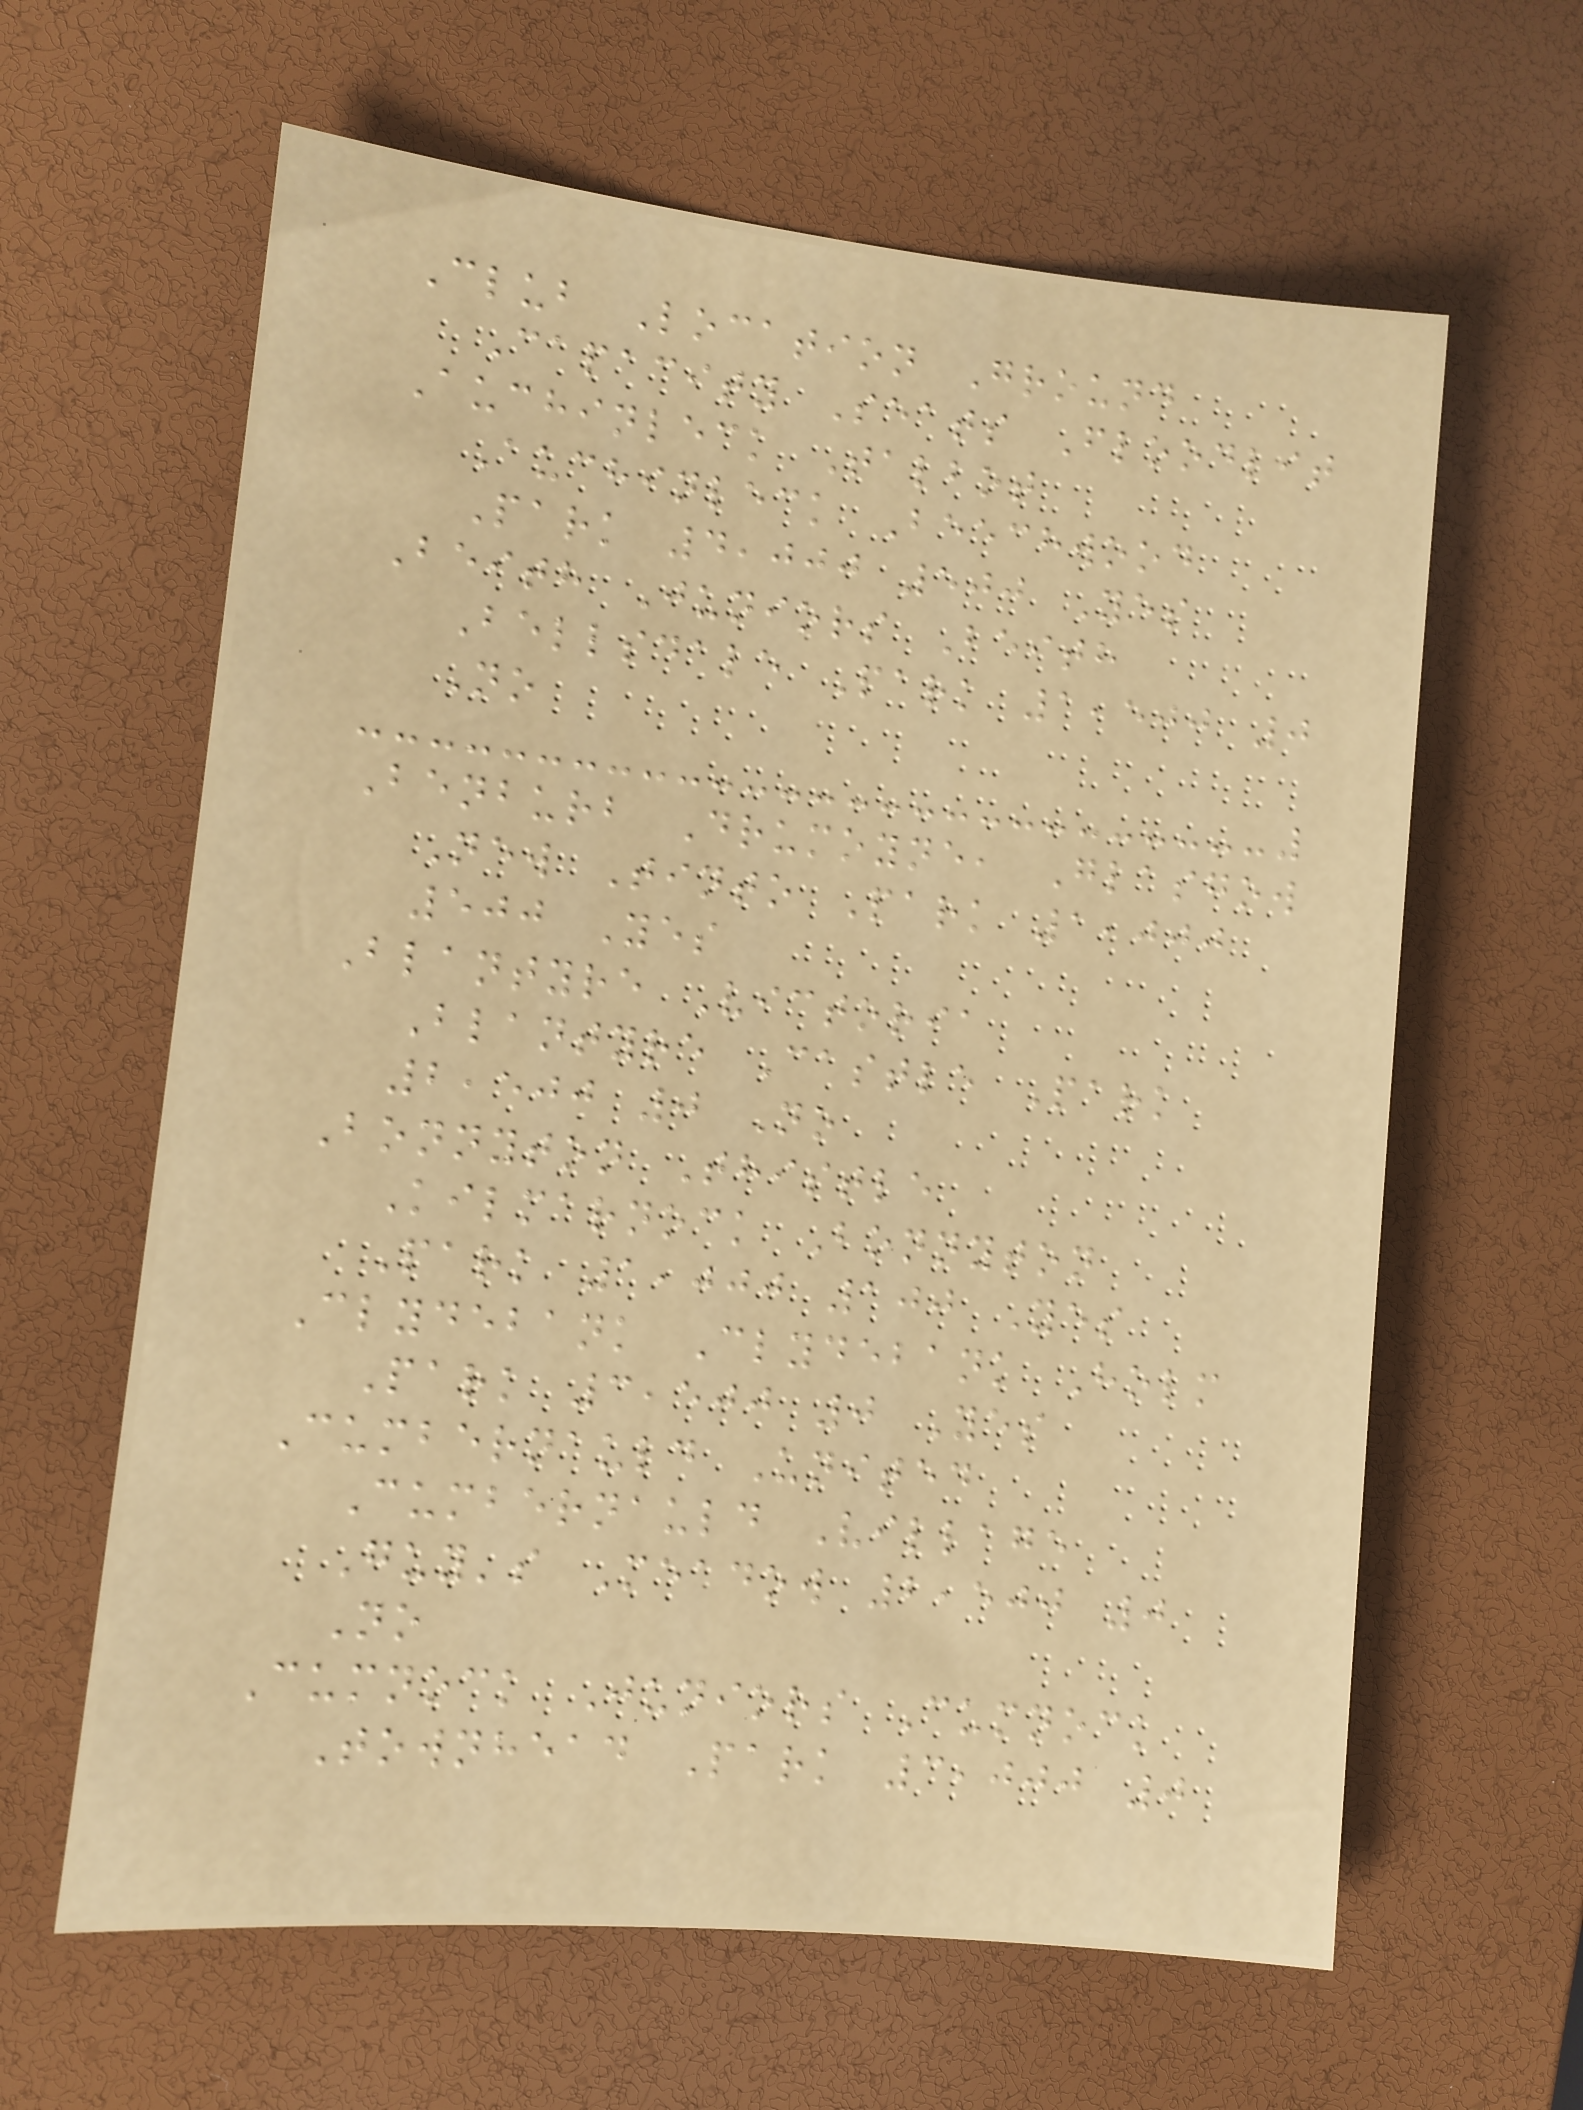Club Location Ground
Capacity Seats Floodlit
Auchinleck Talbot
Auchinleck Beechwood
Park 4,000 500 Yes
Beith Juniors Beith
Bellsdale Park 1,500 0
No
Benburb Drumoyne, Glasgow
New Tinto Park 1,000
500 Yes
Blantyre Victoria
Blantyre Castle Park
2,500 0 No
Bonnyton Thistle
Kilmarnock Bonnyton
Park 1,000 100 Yes
Clydebank Clydebank Holm
Park 3,500 0 Yes
Cumbernauld United
Cumbernauld Village
Guy's Meadow 2,500 0
No
Cumnock Juniors Cumnock
Townhead Park 3,000 0
